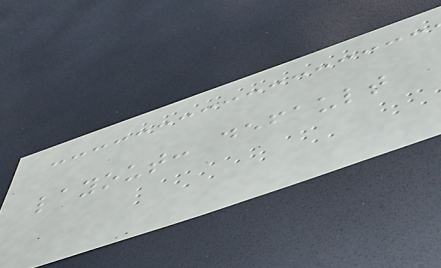layout: default
